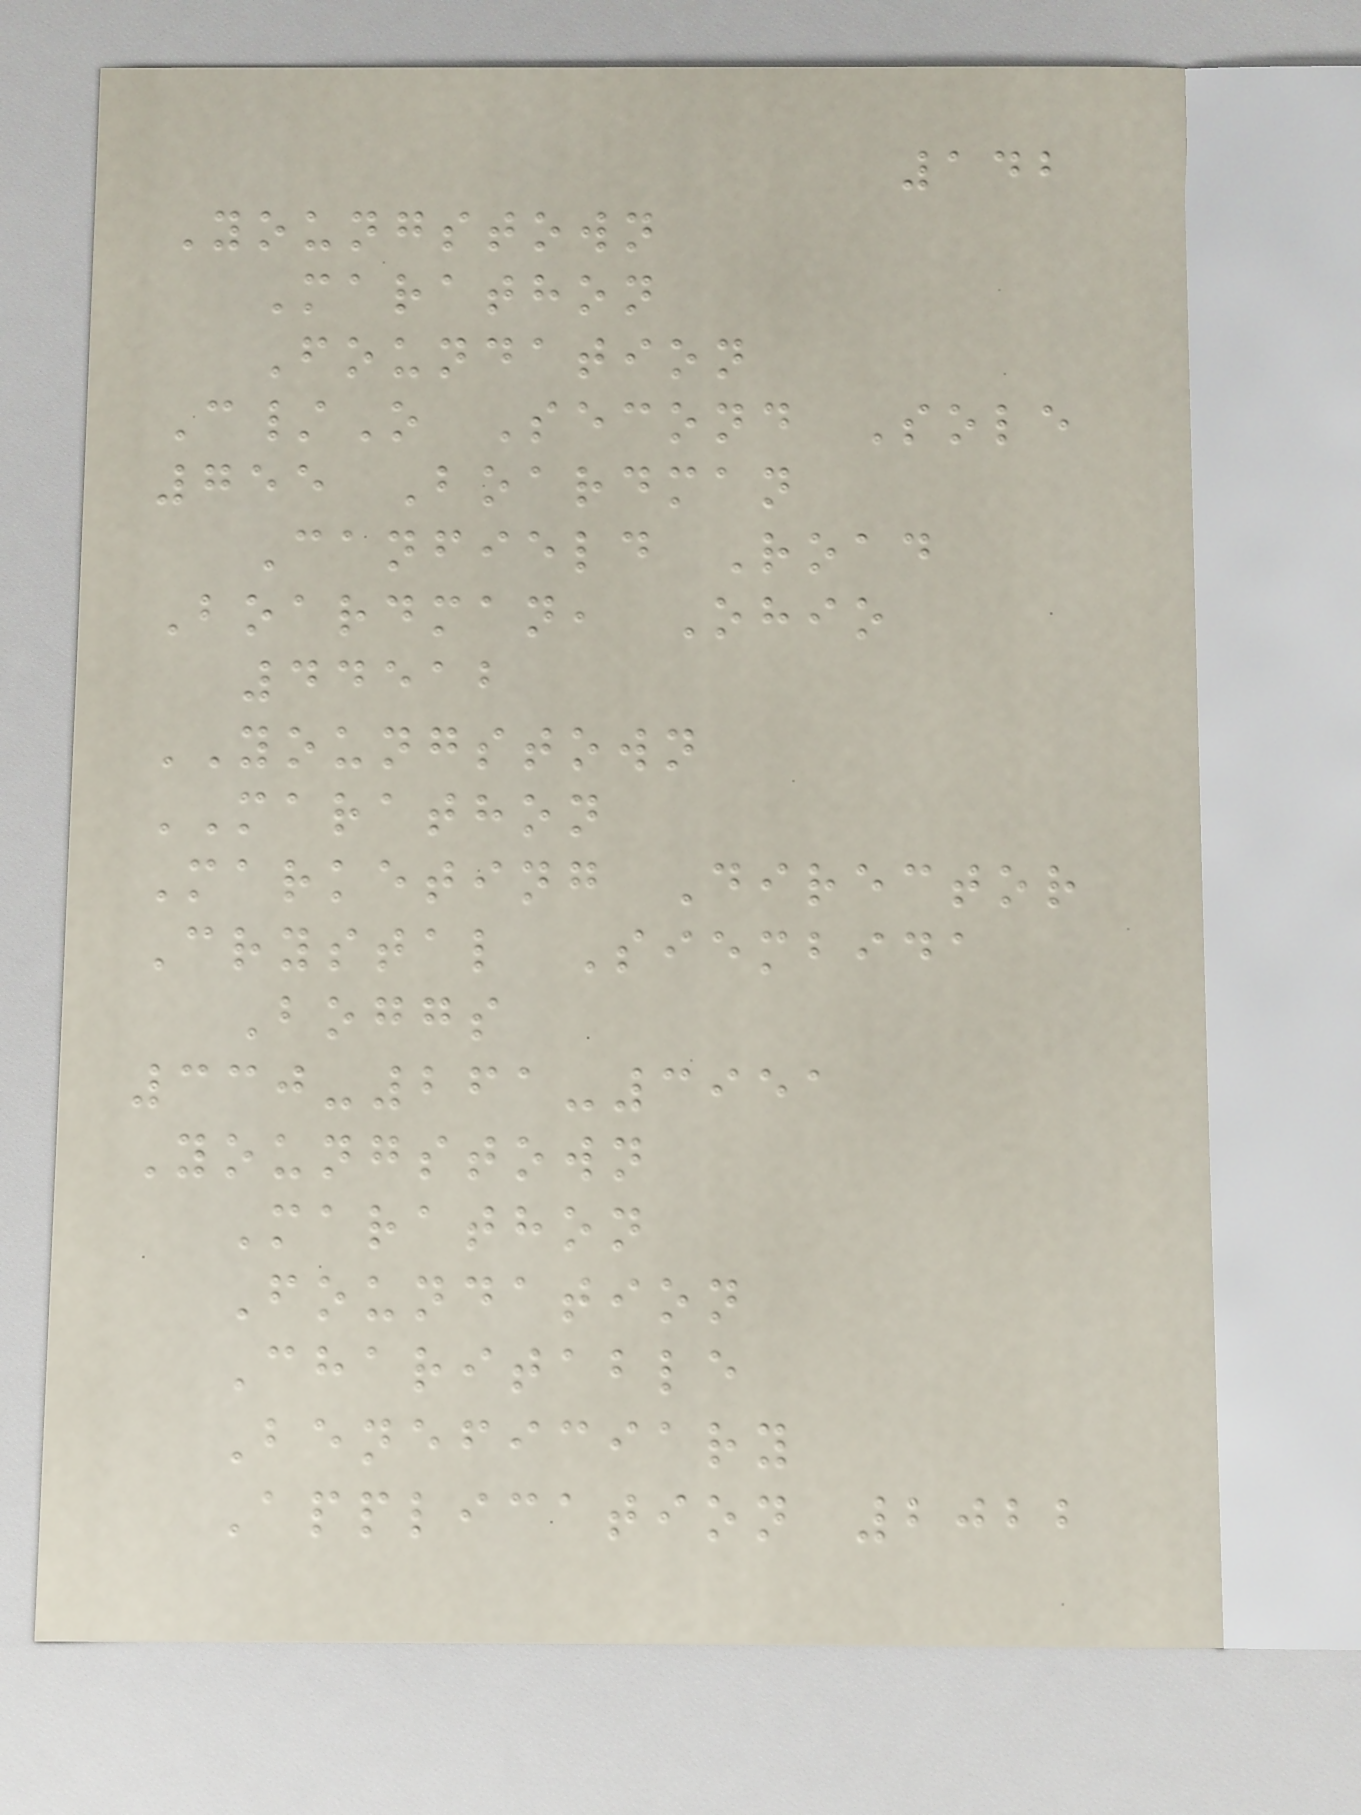142
Youngstown
Marathon
Foundation
C/O Second Sole
755 Boardman
Canfield Road
Boardman, Ohio
44512
YOUNGSTOWN
MARATHON
Marketing Director
Crystal Siembida
Boggs
330-261-3951
Youngstown
Marathon
Foundation
Charitable
Beneficiary
Application 2022
